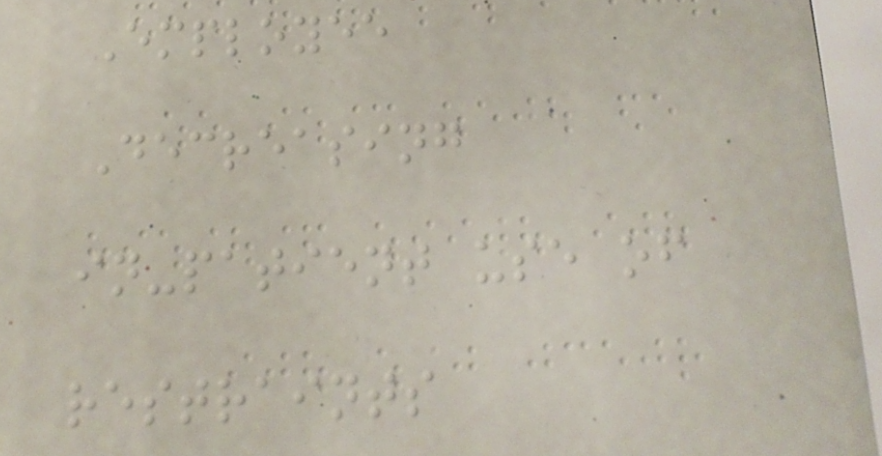Employee
Decreasing
in-patient use of
restraints
